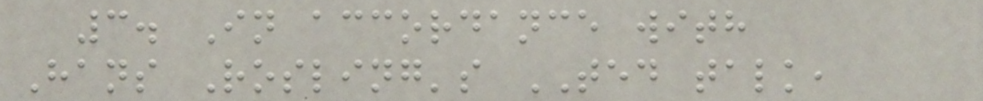3. In accordance with
Hans Rosling's TED talk,
